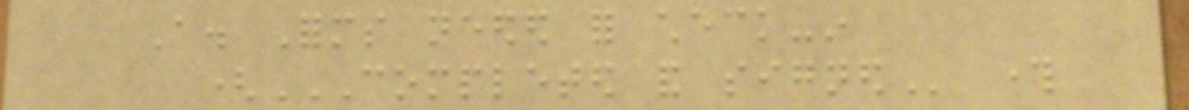A. Forms needed for check-in
(COMPLETED AND SIGNED through
